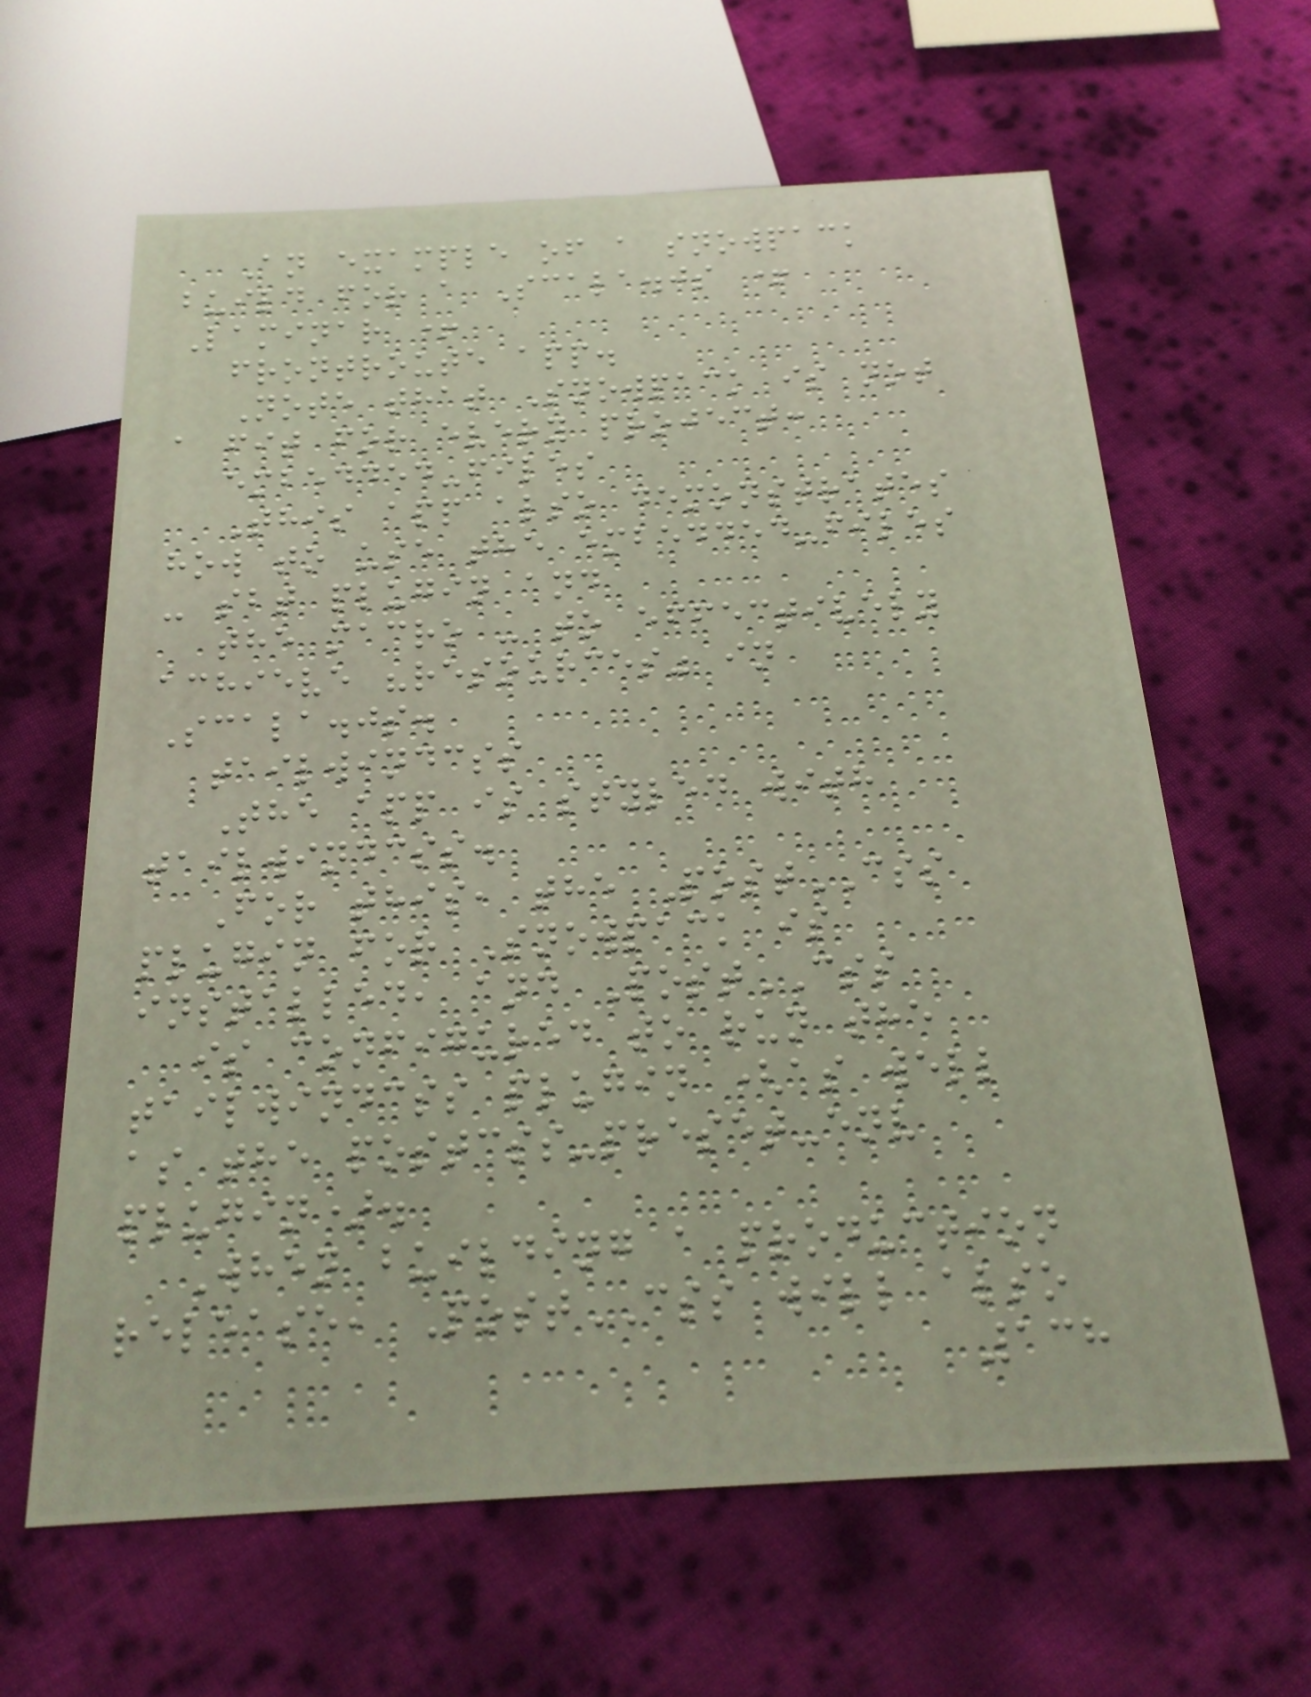An example of a snowpack
build for a Scala.js +
Laminar +
frontroute app.
Note that Snowpack is not
a fit for every project:
embedded-files
This app also demonstrates
how to use the embedded-files
- sbt plugin and
the macro - to effectively
achieve "resources" in
Scala.js.
tailwindcss
The app is styled with
tailwindcss.
For this, the PostCSS
plugin for Snowpack is
installed, and PostCSS
is configured to run the
tailwindcss plugin (as well
as the postcss-preset-env
plugin).
When building a production
release, PostCSS will also
138
